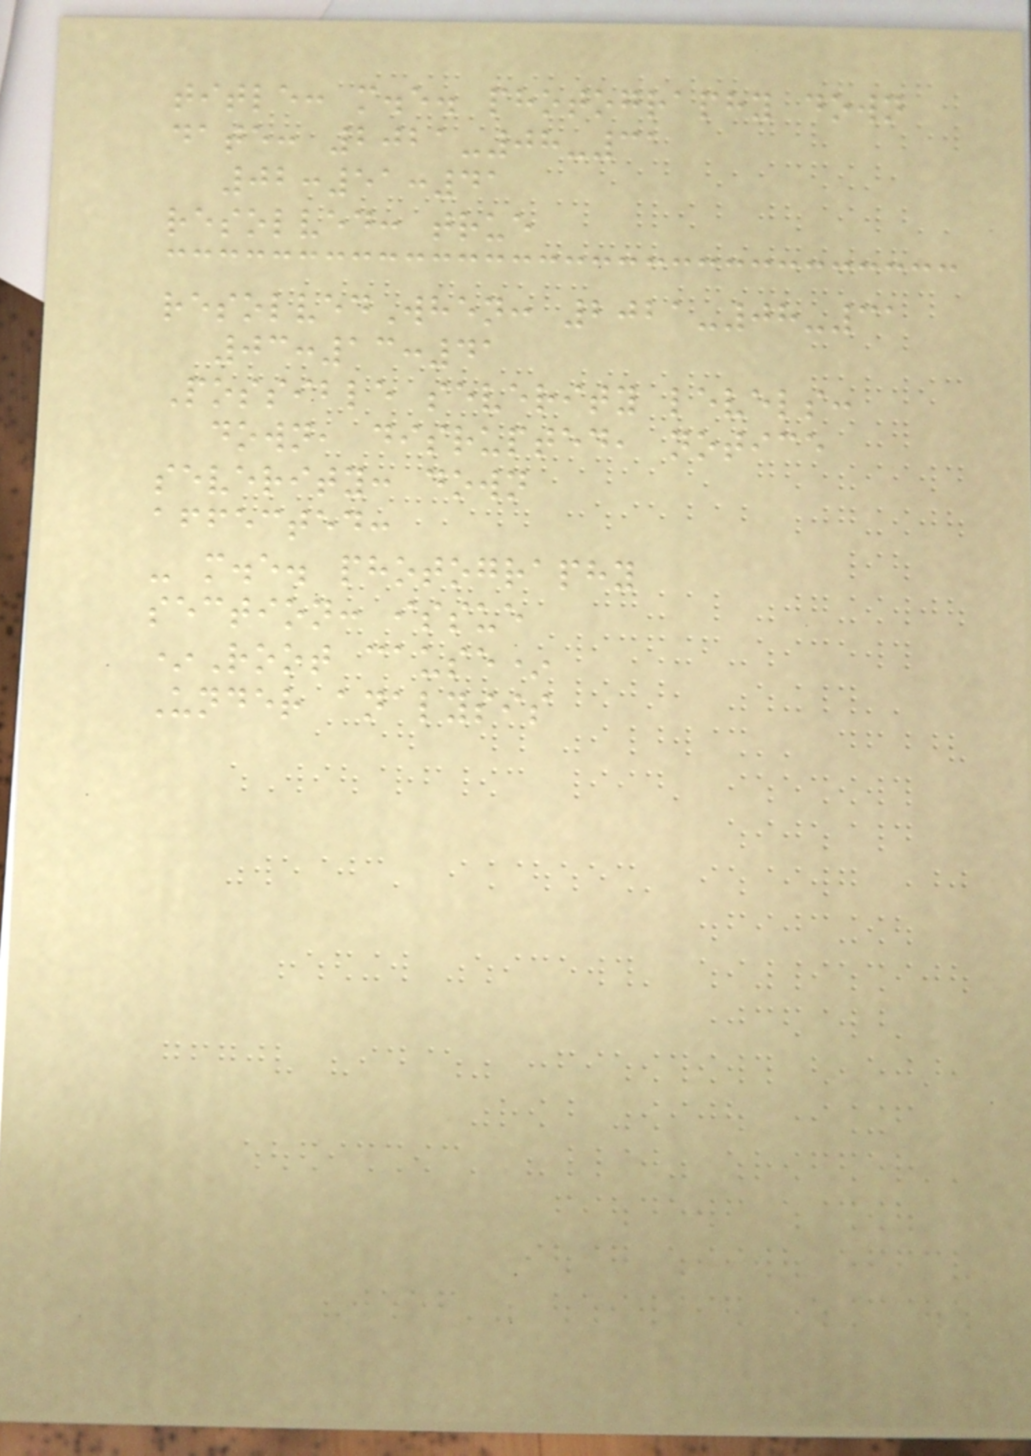title: m.e. photography down
date: 2021-08-31
02:51:41
resolved: true
resolvedWhen: 2021-08-31
03:13:41
Possible severity levels:
down, disrupted, notice
severity: down
affected:
- m.e. photography
section: issue
*Root cause*
Under analysis
